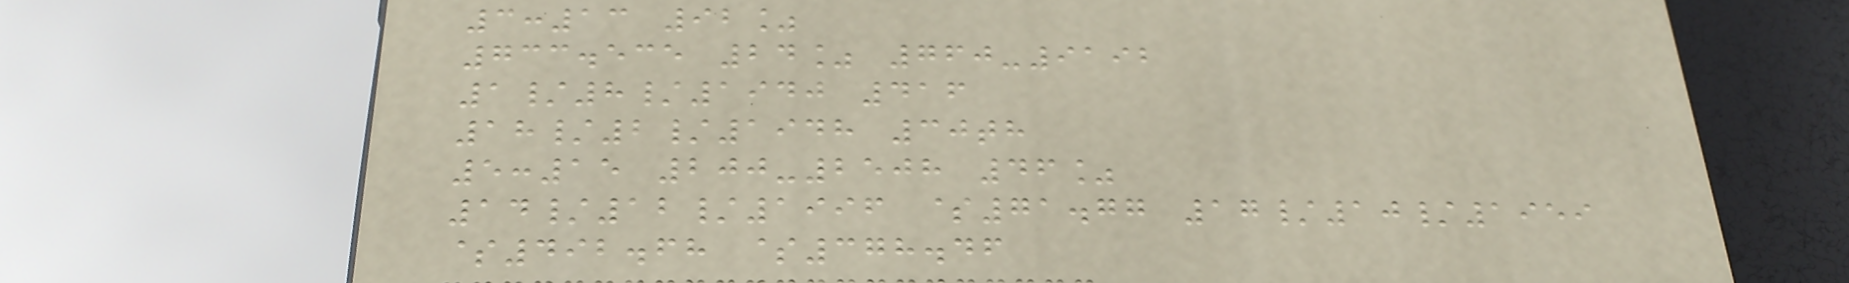3:13 92%
733.535 24% 760-9192
1/8/1940 416
18/2/1948 30th
5:15 200-2508 46%
14/12/1996 $71.77 17/10/1959
$492.68 $378.46
